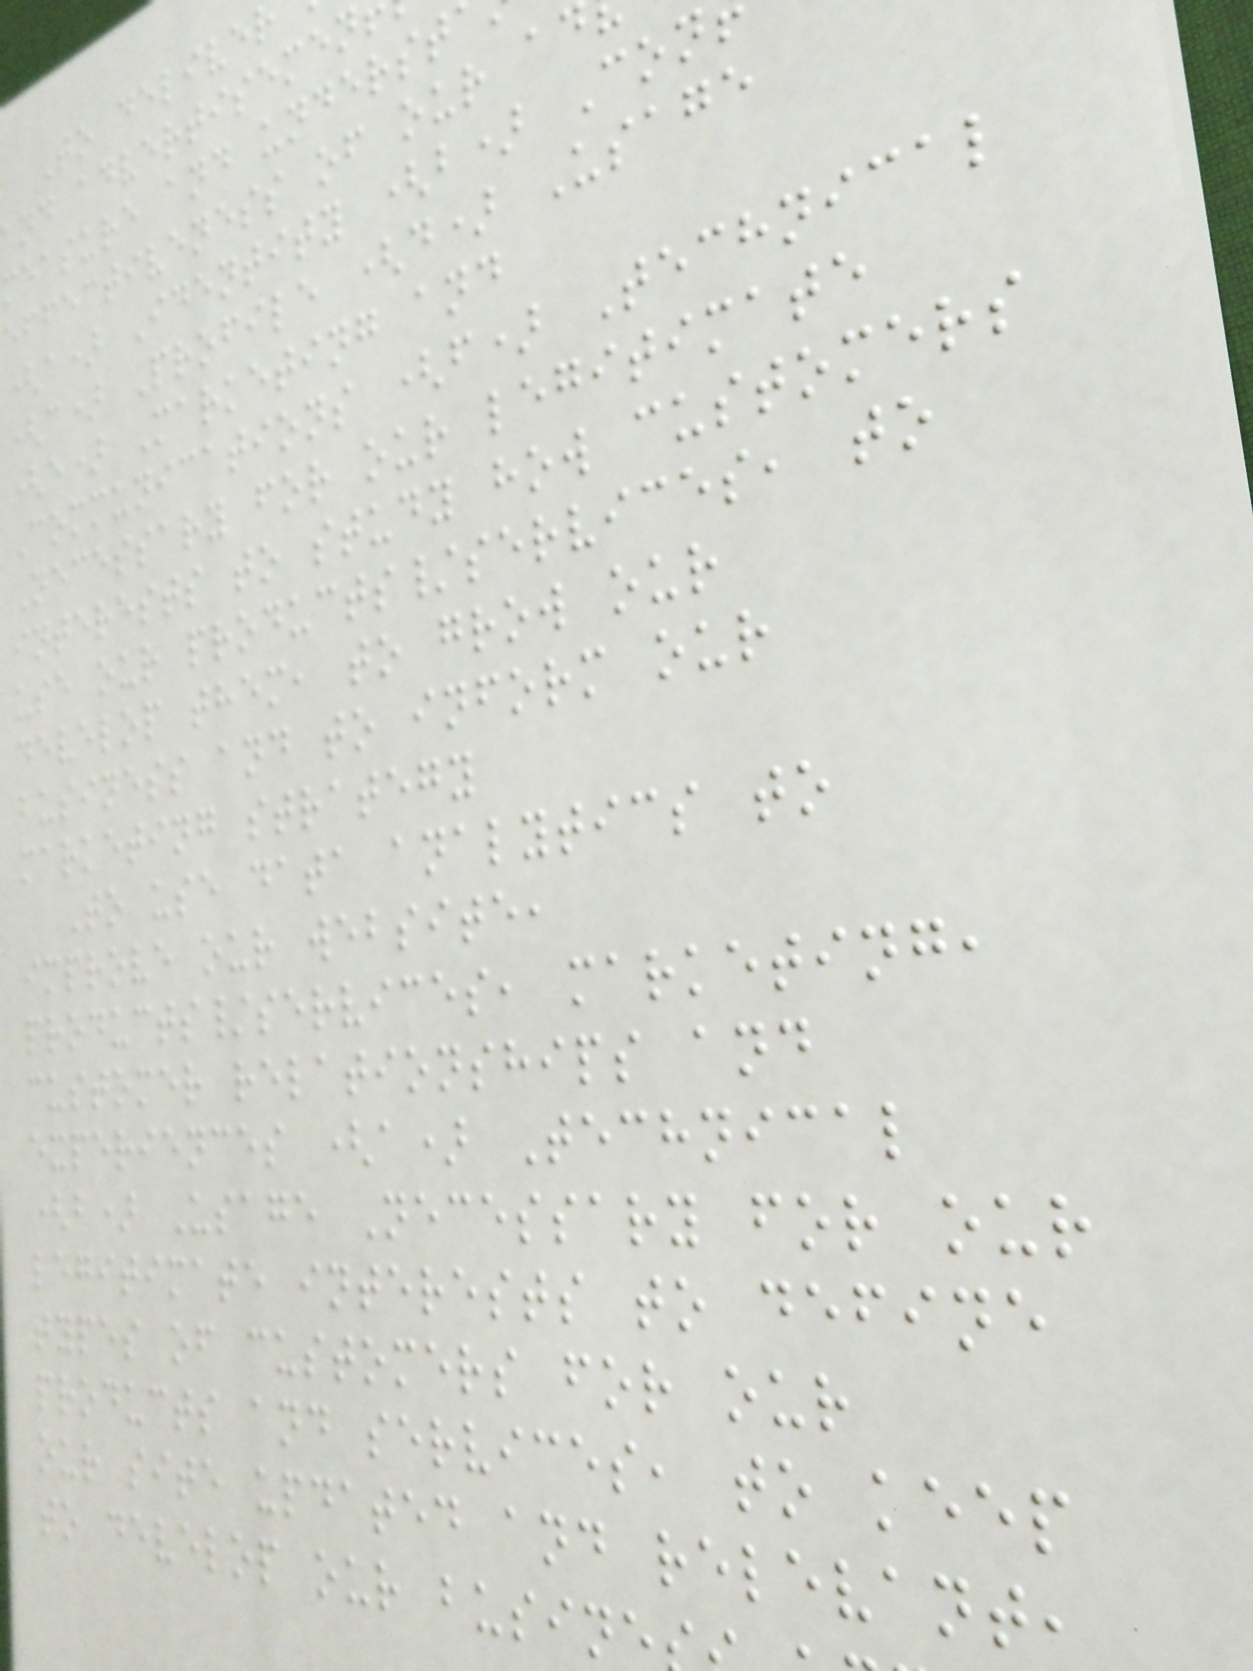To deliver
and advertisemen
measure and underst
effectiveness of our ad
(a) Identity (b) Con
(c) Profile (d) Usage
(e) Marketing and
Communications (f) Technical
Necessary for our legitimate
interests to study how customers
use our products/services, to
develop them, to grow our
business and to inform our
marketing strategy
To use data analytics to
improve our website,
products/services, marketing,
customer relationships and
experiences (a) Technical
(b) Usage Necessary for our
legitimate interests to define
types of customers for our
products and services, to keep
our site updated and relevant,
to develop our busine
